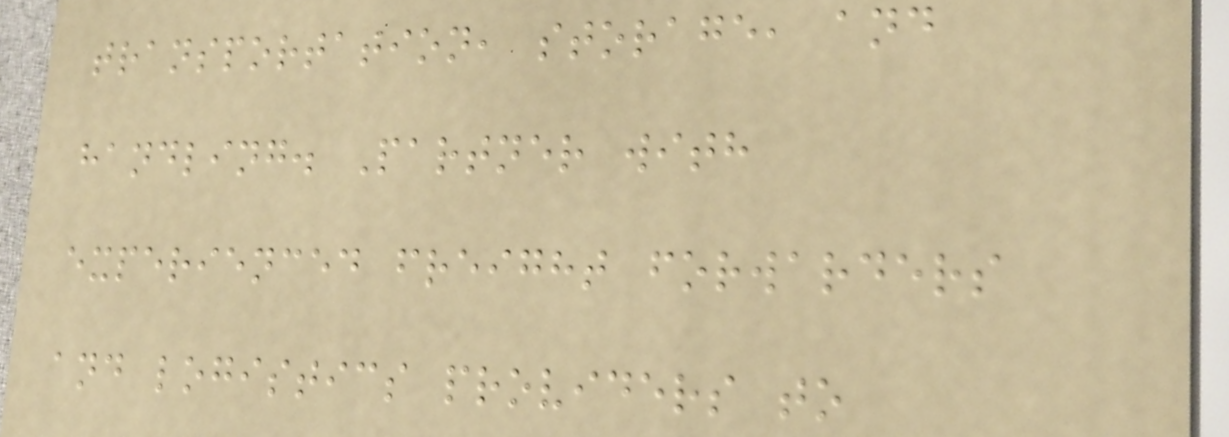transportation, storage, and
handling. Partner with
experienced freight forwarders
and logistics providers to
